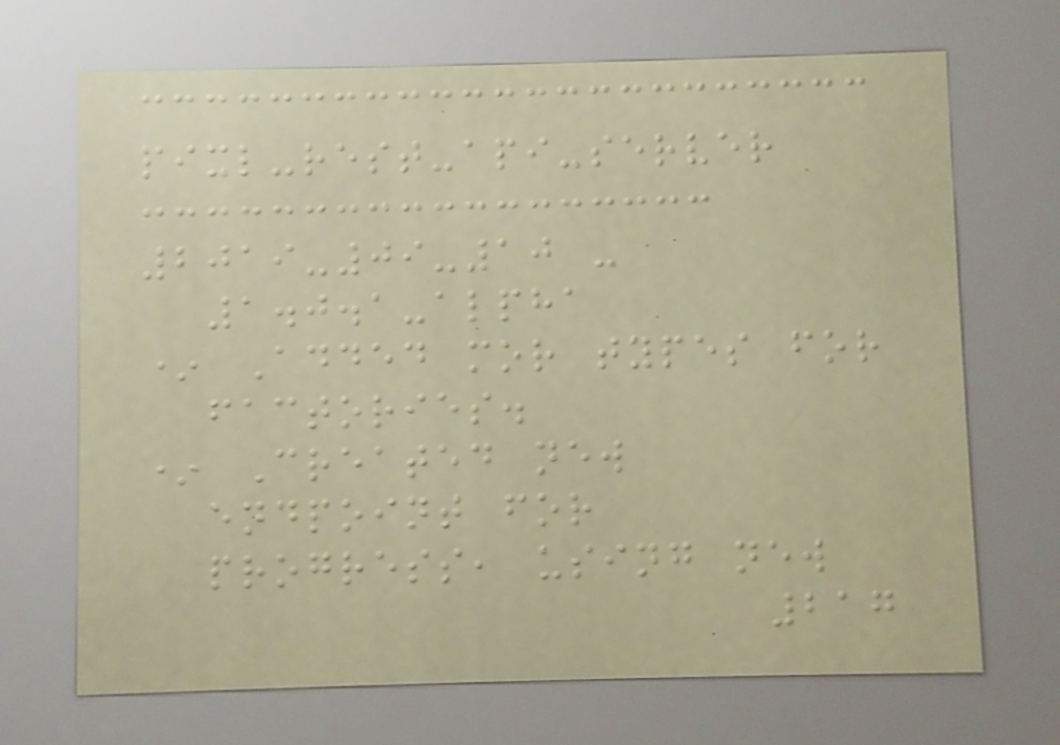pixl-rest-api-server
2019-09-10 -
1.0.1-alpha
* Added mor types for
factories.
* Created new
endpoint for
progress, using new
217
